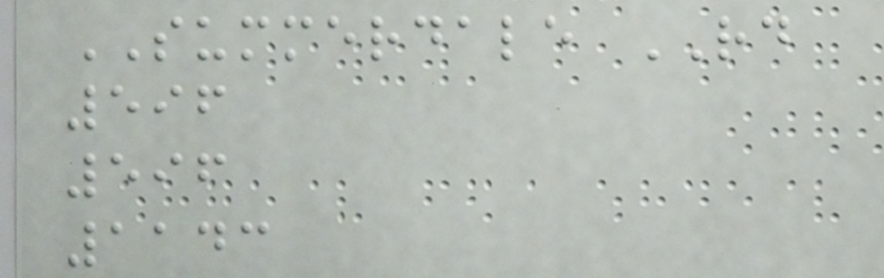SUMMERDALE RD
596
596
1143
